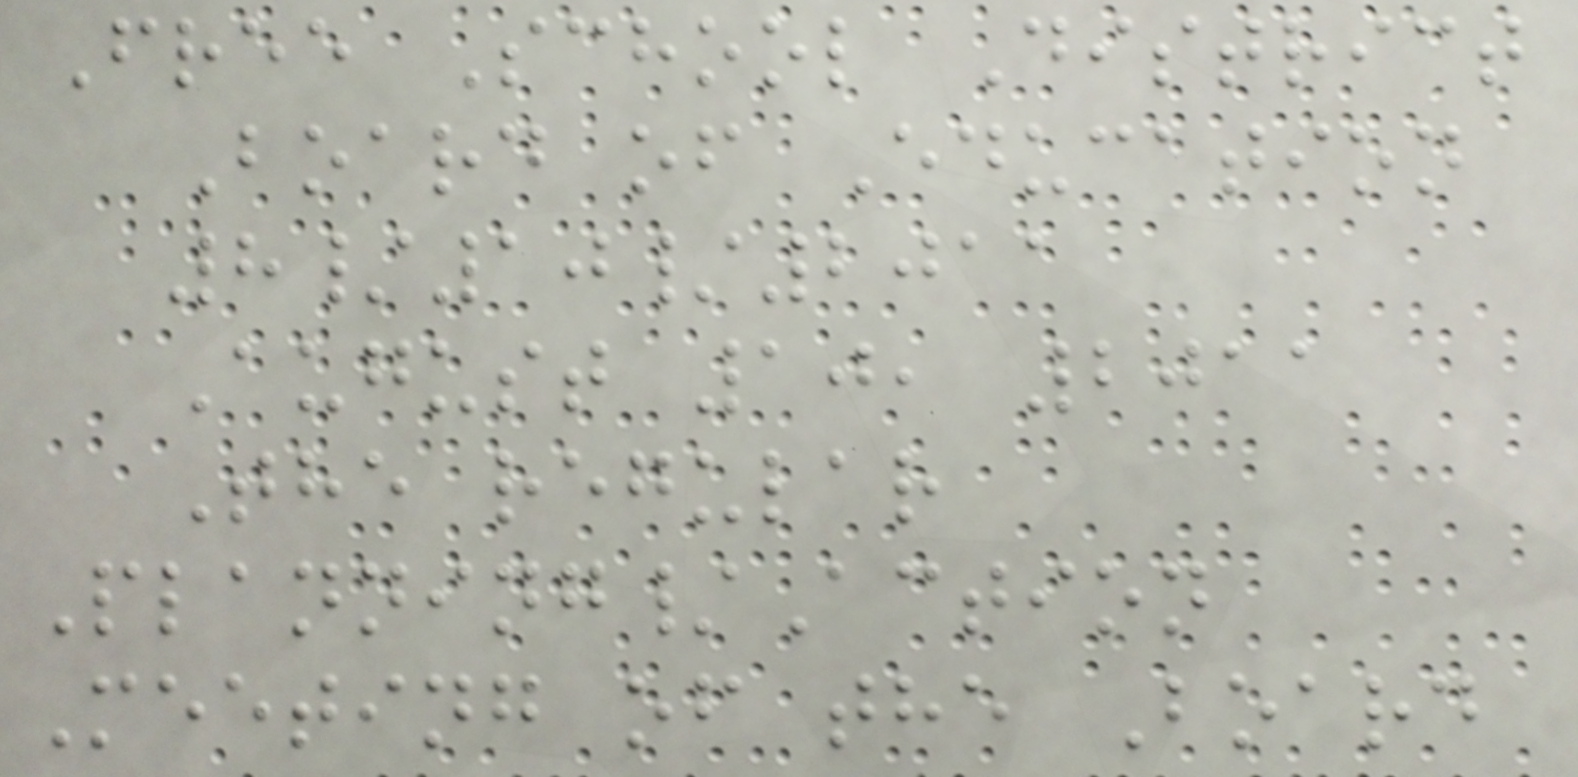Free School District
Board of Education
8/10/2011
August 10, 2011
The regular
Planning/Action
Meeting of the Board
